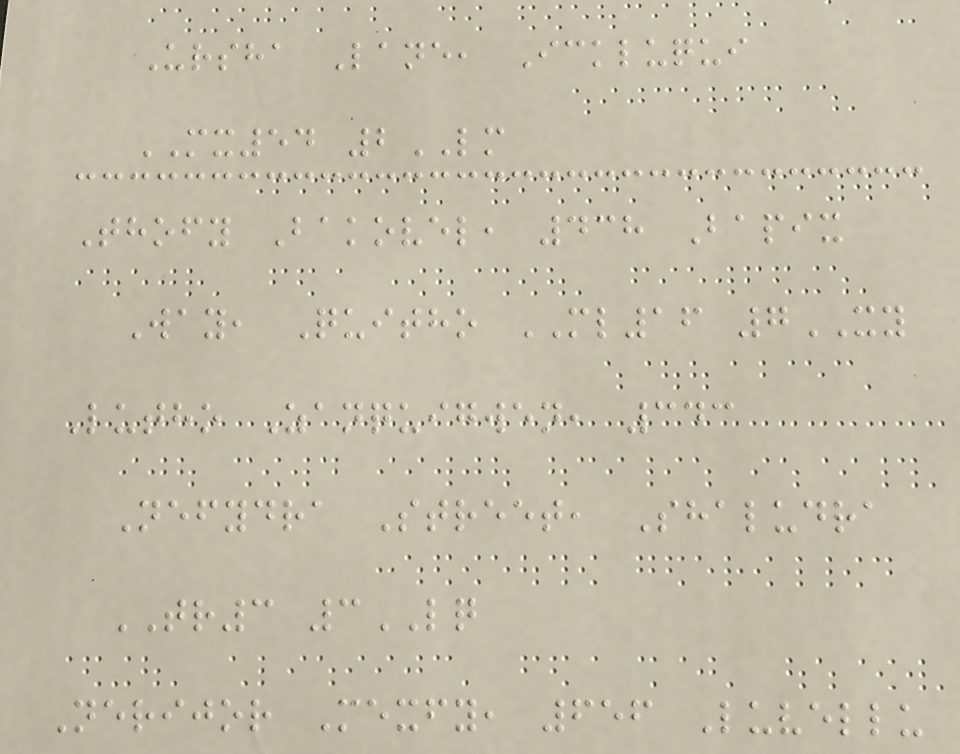Ursha Lane, Ickluqui
MX54 2LM
Thofy Bakovel, 438 Bapix
Way, Quitho ML16 7XY
Lutho Zanquigwen, 343
Nefydra Street, Shaludra
TR3 3LQ
Nerijor Mexfy, 656 Luvellu
